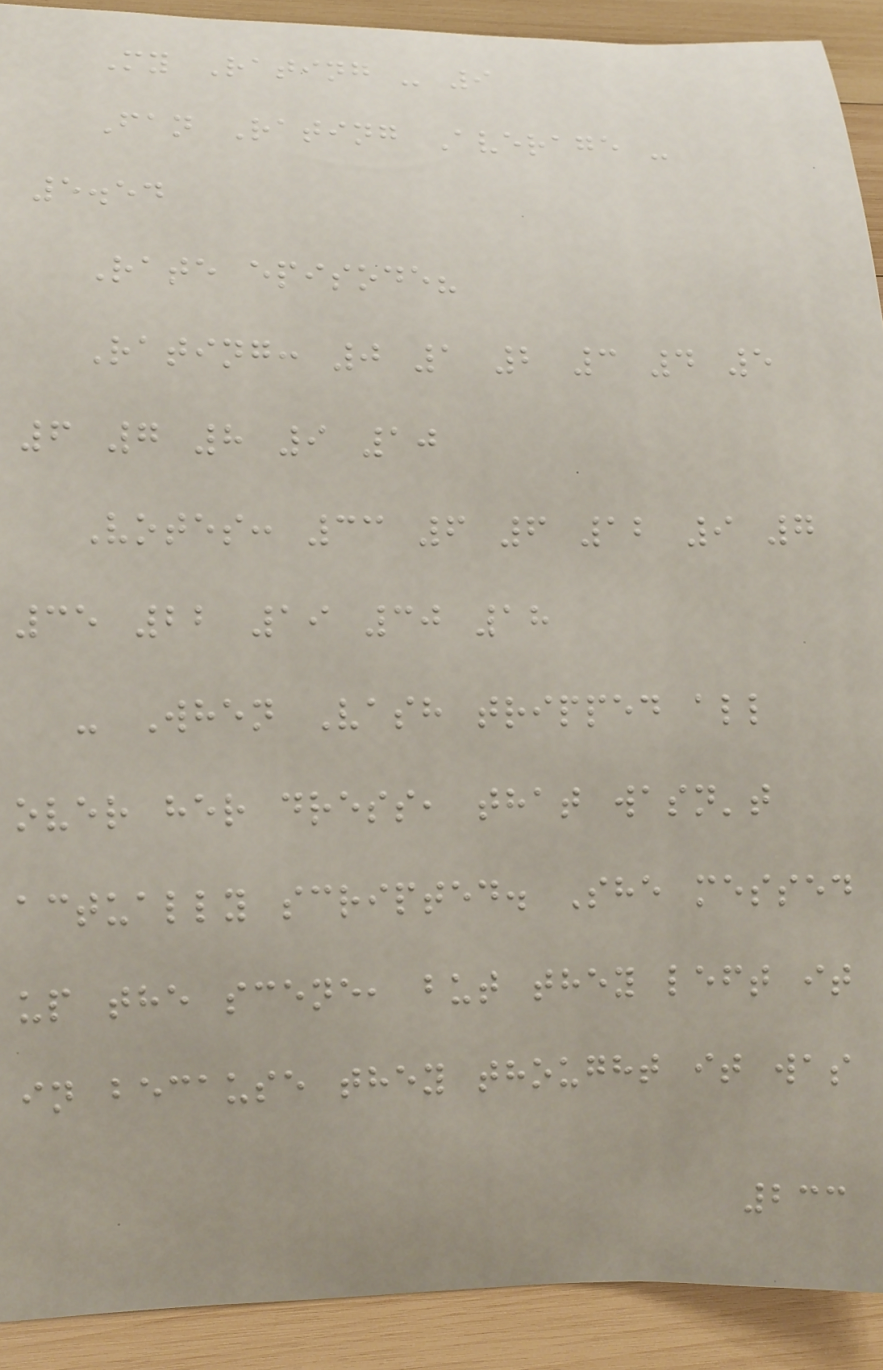My Rating - 9
Fan Rating Average -
5.54
Rate episode?
Rating: 0 1 2 3 4 5
6 7 8 9 10
Votes: 33 6 6 12 9 7
35 22 19 30 18
- When Vash tripped all
over her dress, that wasn't
actually scripted. She messed
up the scene, but they left it
in because they thought it was
233
